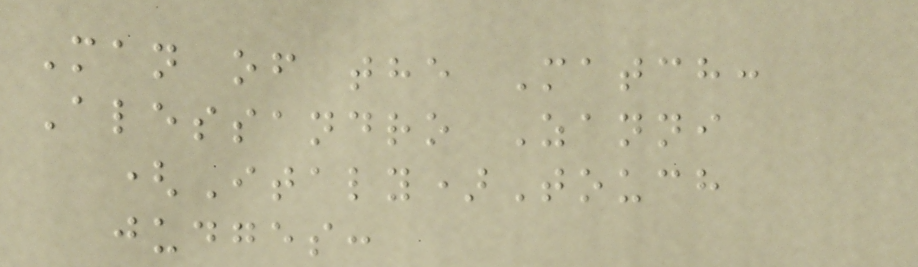Man of the Match:
Alessandro Zanni
(Italy)Touch
judges:
